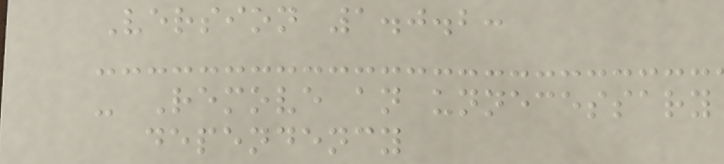Version 1.0.2:
- Remove an unnecessary
dependency
